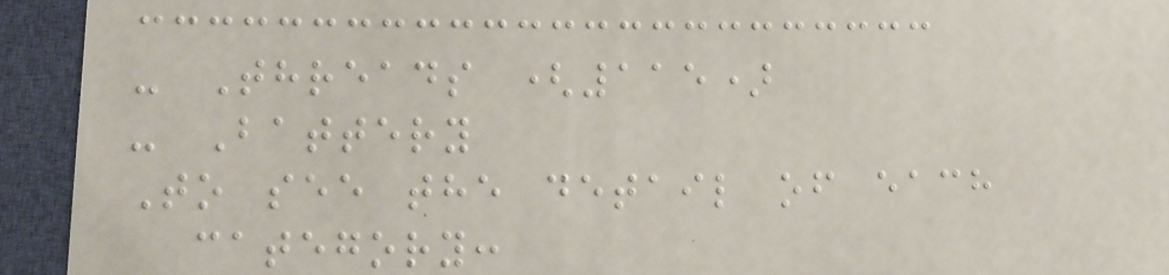- Threads (115)
- Battery
To see the detail of each
category:
